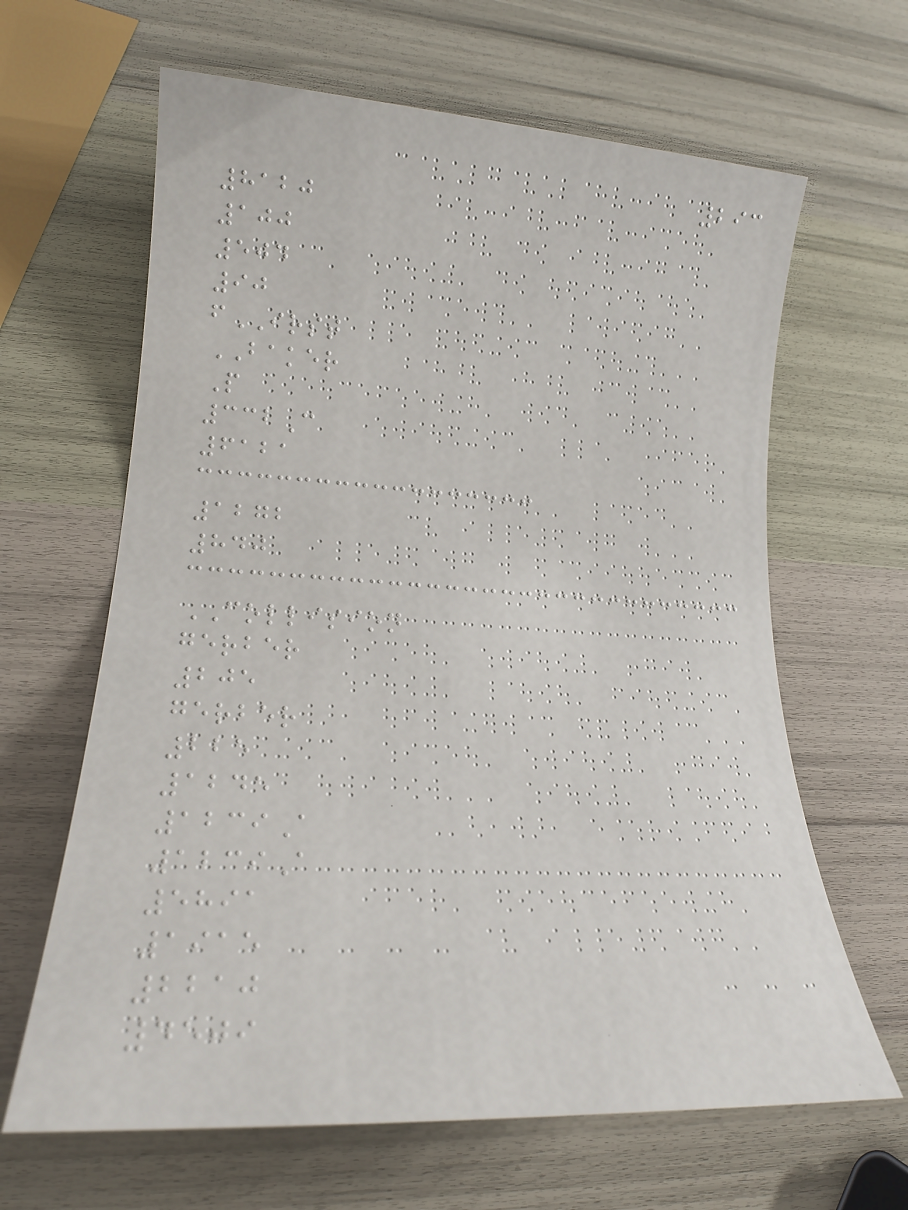293
8120
100
504
90
fIRST
BAKER
P
332C
6121
1272
840
COLLISION
gerber
205
gerber
225
1245
1239A
1239A
5891
1915
2210
4509
